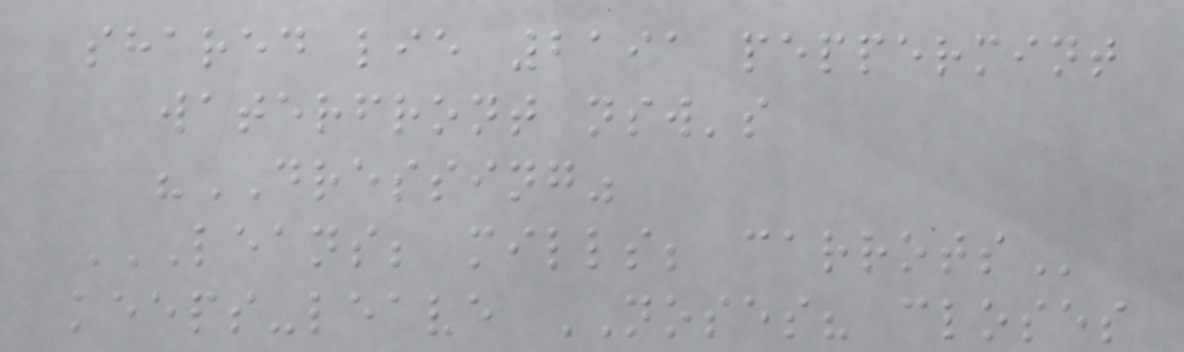shared lie 2191 peppermint
waterfront nsw's
"DRESSING"
LEANS; MILLS; CARROTS
keeps-leave NOSES? closes
